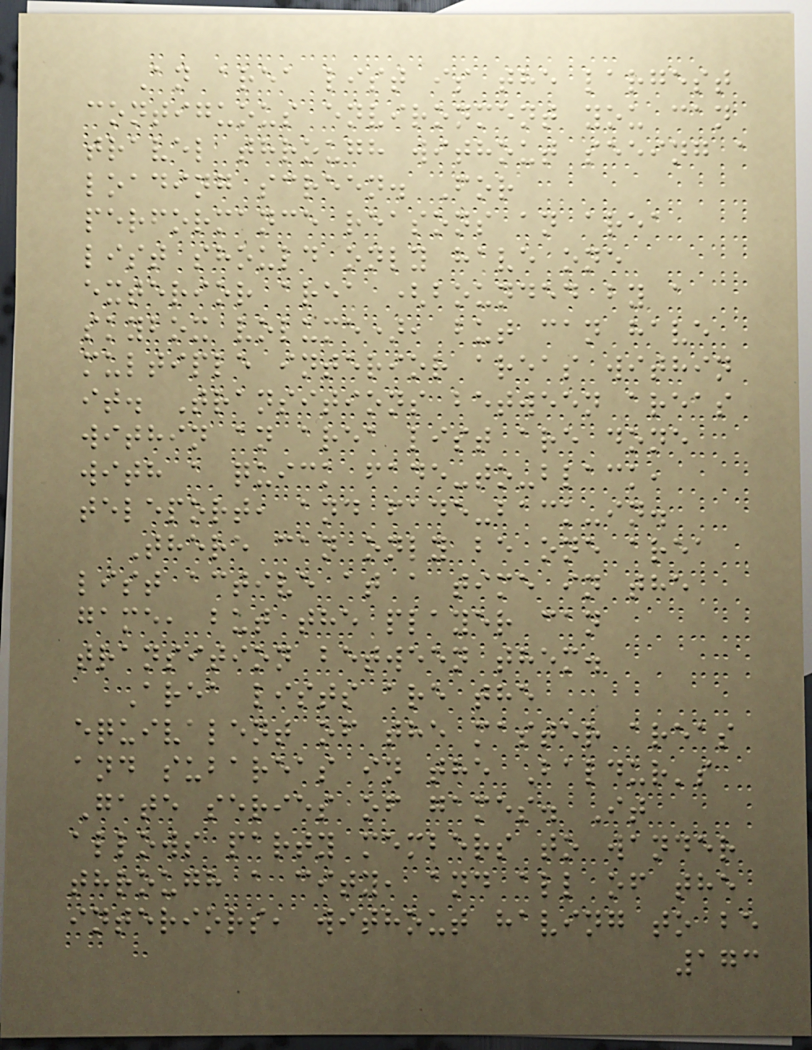An area list is the largest
contiguous environment you can
travel through without seeing a
loading screen. For
performance reasons an area
list should only have one
exterior area (bounded by a
skybox volume), but can have
multiple interior areas within
it. Transitions between areas
within an area list are done
with a quick fade-to-black,
teleport, and fade-back-in.
There can only be one area
list active at a time in the
game, but the player can
transition between them.
Area lists are the
equivalent of the master areas
and subareas in the Baldur's
Gate series of games. It
allows party members to wander
through a city, and all of the
interiors, without having to be
173
